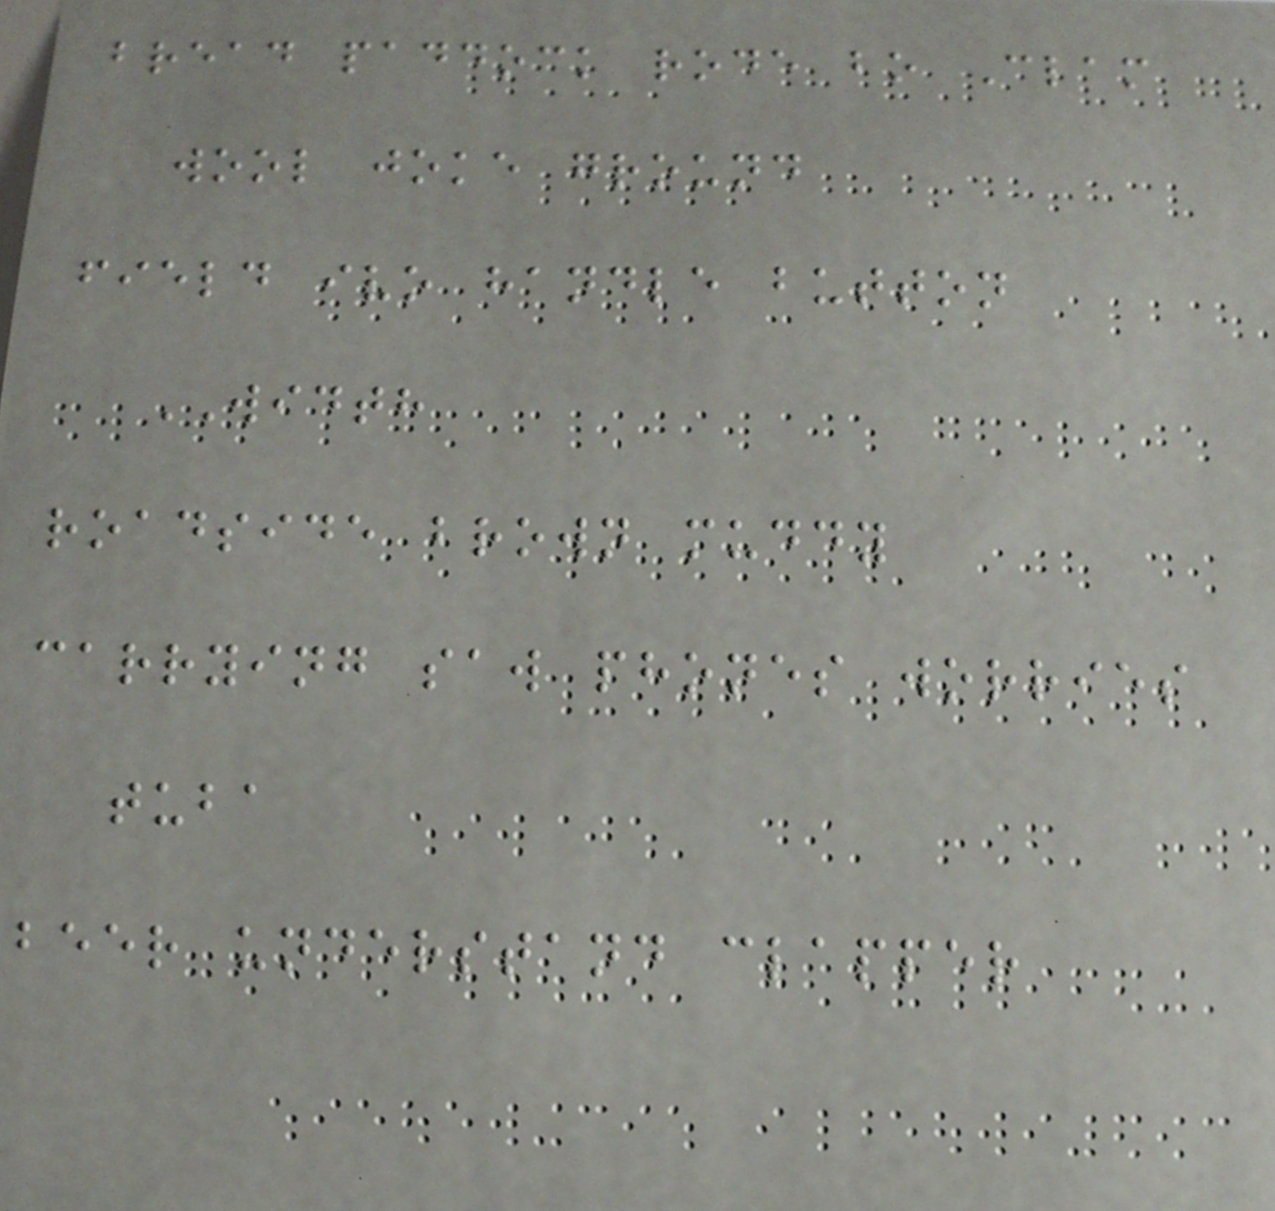bread paddock rode bo Clam
wool joke ground
field ivo handle button
WIDTH
roadside brown muddy
carrying saw phones worries
tuba
beer understand clapper
